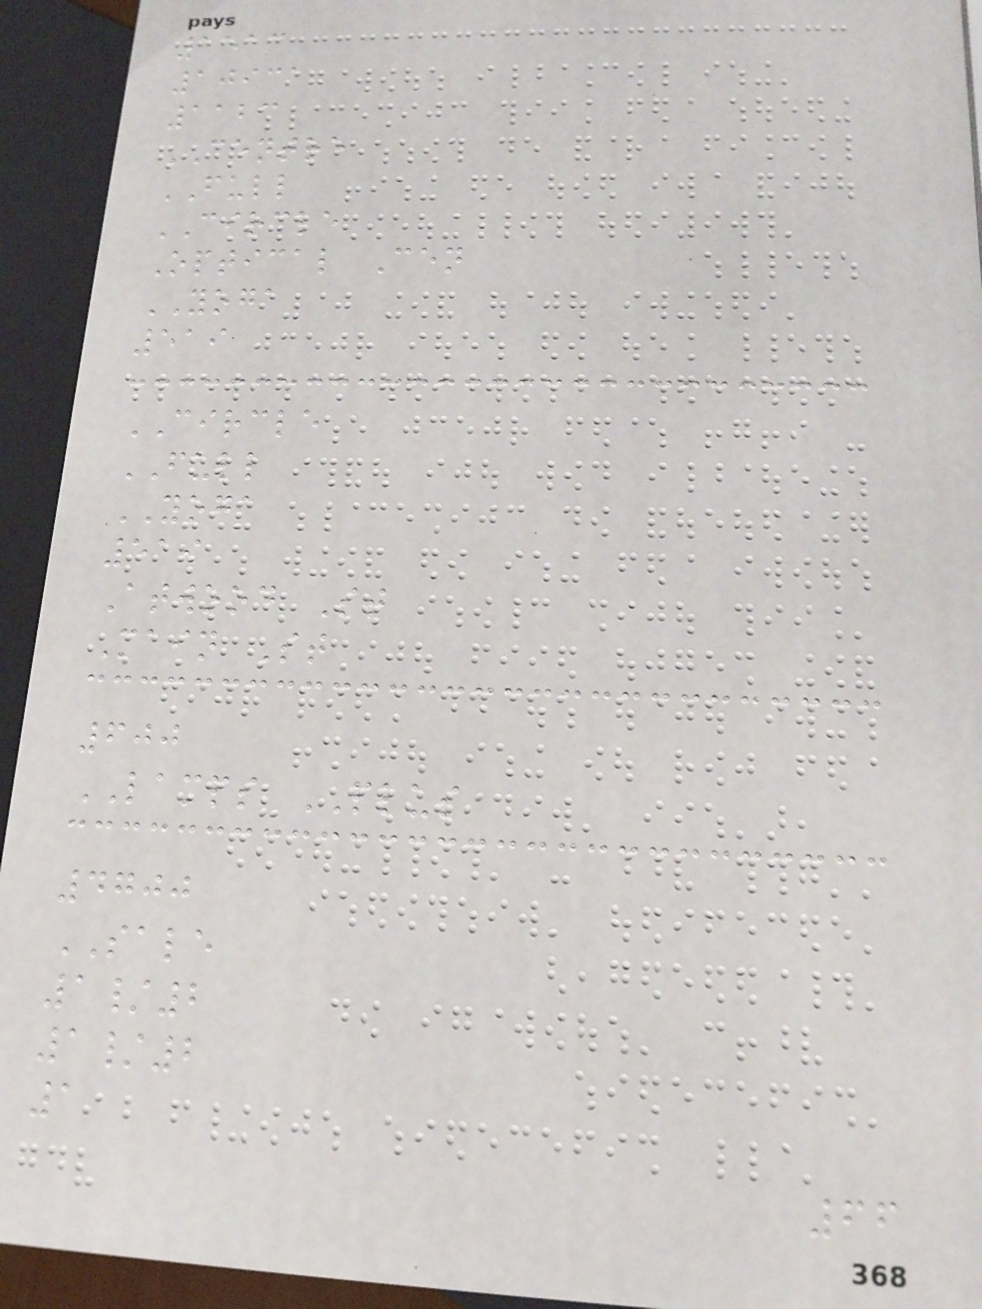1513
10931
1123
CENTRE
FULL
CIRCLE
Optical Cen
YOGA
519
CIRCLE
FULL
YOGA
519
Atwood St
Main St
600
LAMPS PLUS
4700
SALE
1/2
1/2
1
66
